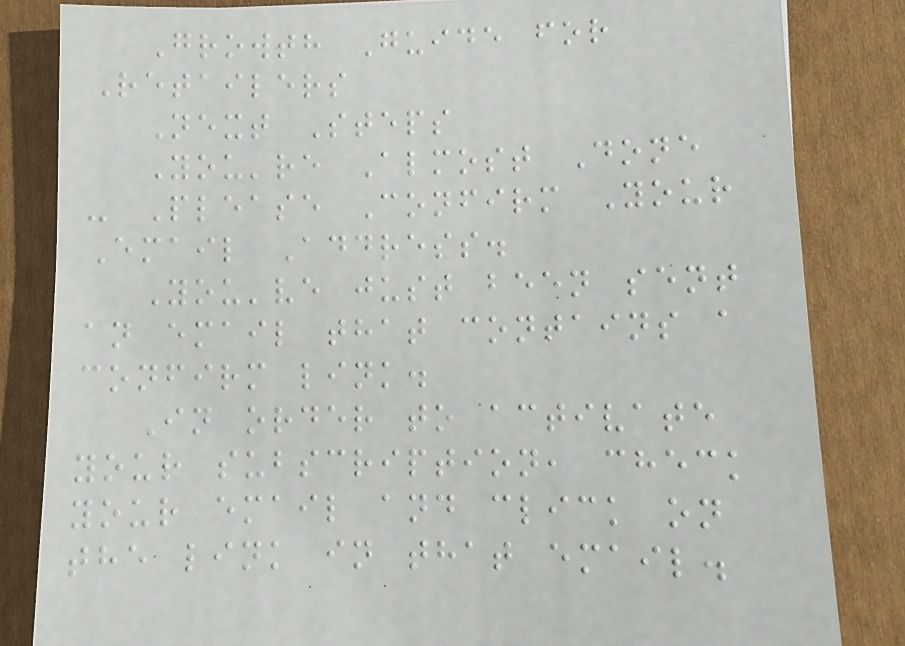Growth Guide for
Retailers
Next Steps
You're Almost Done
- Please Confirm Your
Email Address.
You've just been sent
an email that contains a
confirm link.
In order to activate
your subscription, check
your email and click on
the link in that email.
